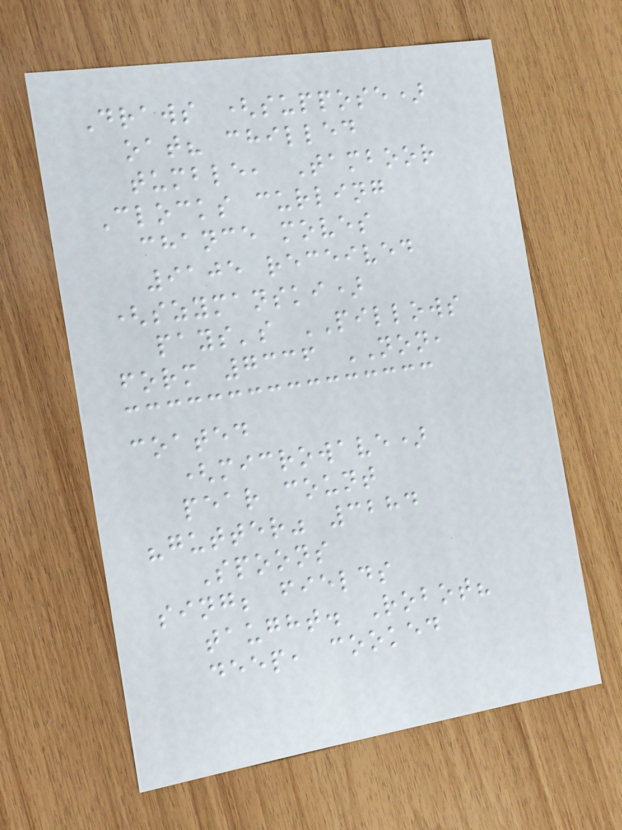Draws (suppose)
oat? chilled
tumble, Tamboor
Clocks curling
chance moves
9105 received
(szymanski)
pays's PILLOWS
form 7336 NON,
coated
(microwave)
pear count
"gutter" 3284
Spoons
sing; fields
taught. Robot?
deep, cooked
